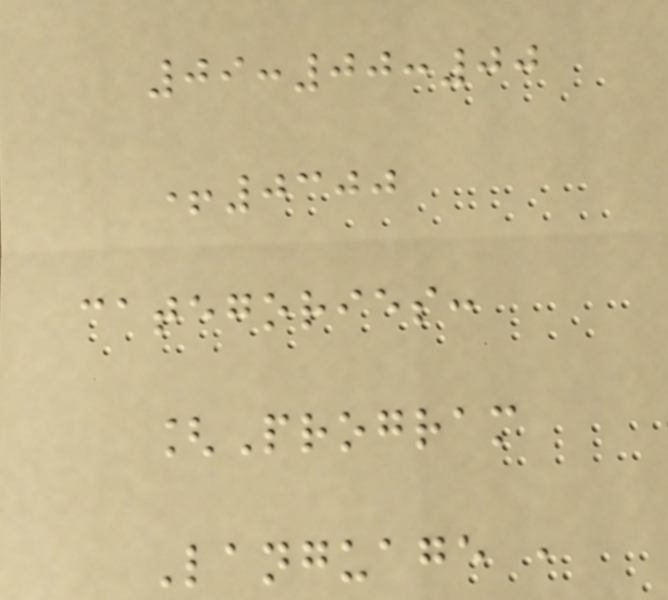09:00:00
+0300
categories:
[Program
Language ,
